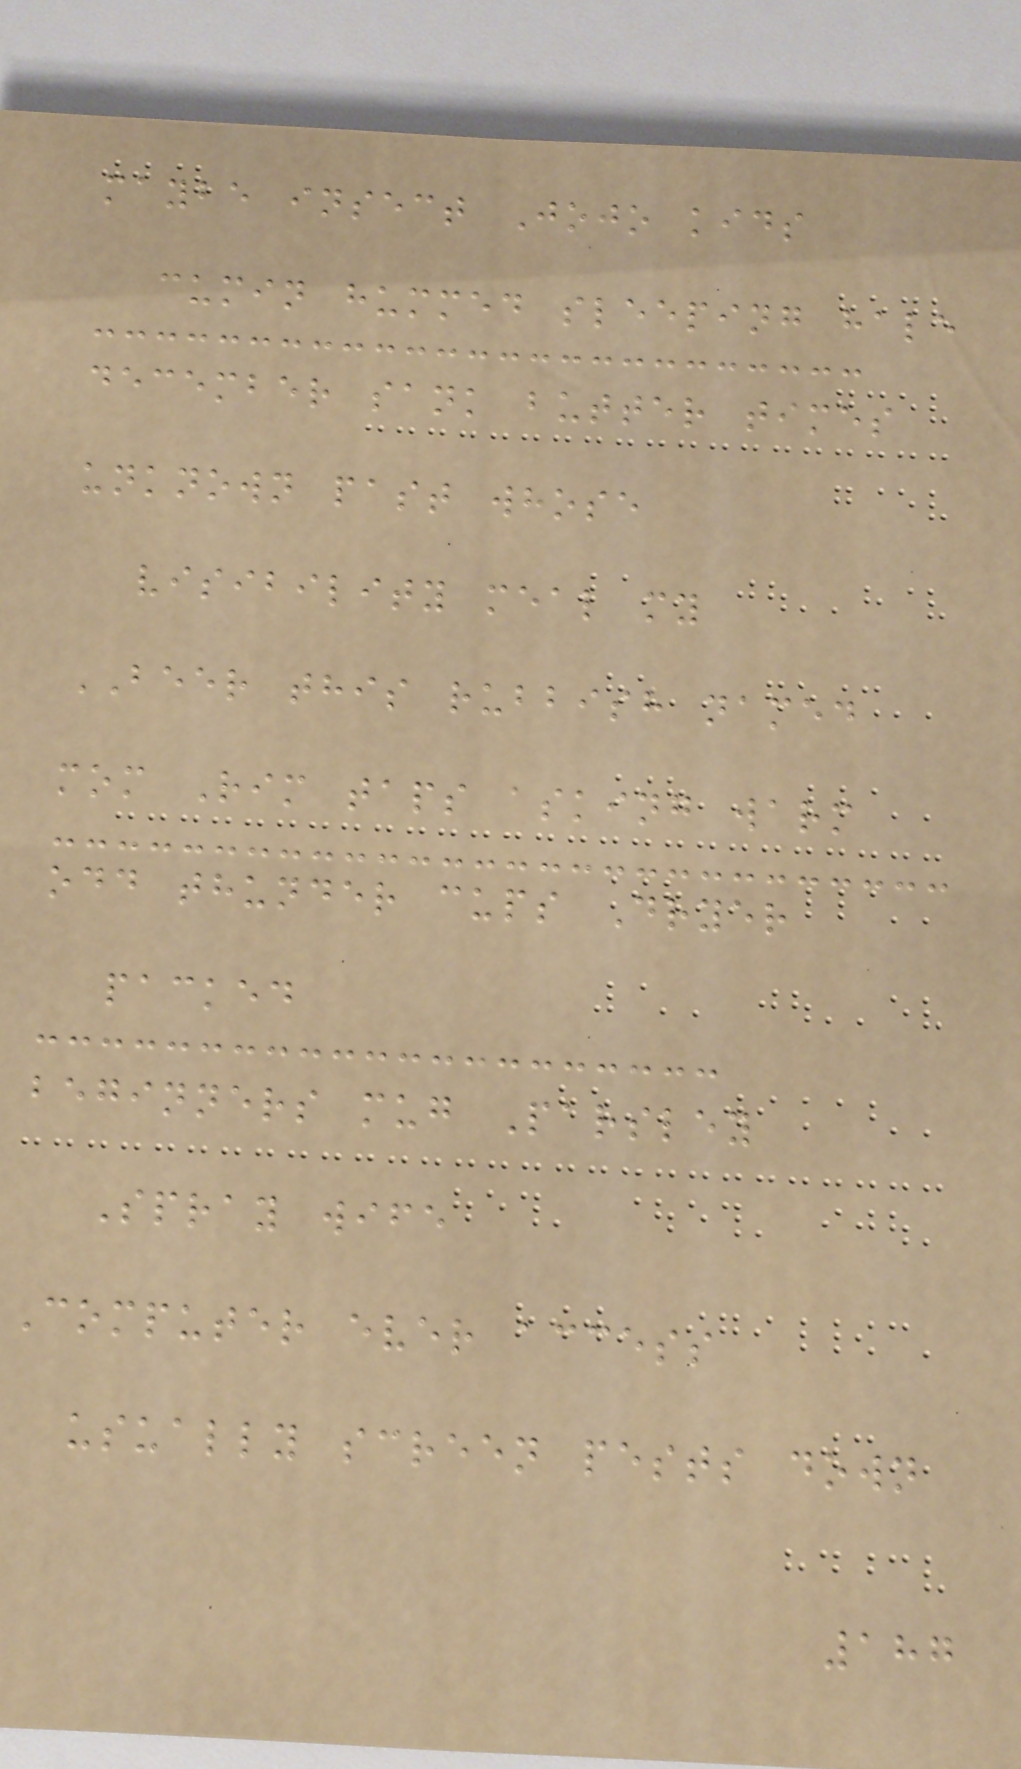maybe insect Jojo kids
cumin hummed sleeping hale
december sank butter times
unknown past whose
visibility meal my
BEER this rubbish named
mom Rim taps asking warm
odd thunder cups Dryer
packed
beginners mug Parsley
Spray wife
Computer ever access
usually screen pests down
187
